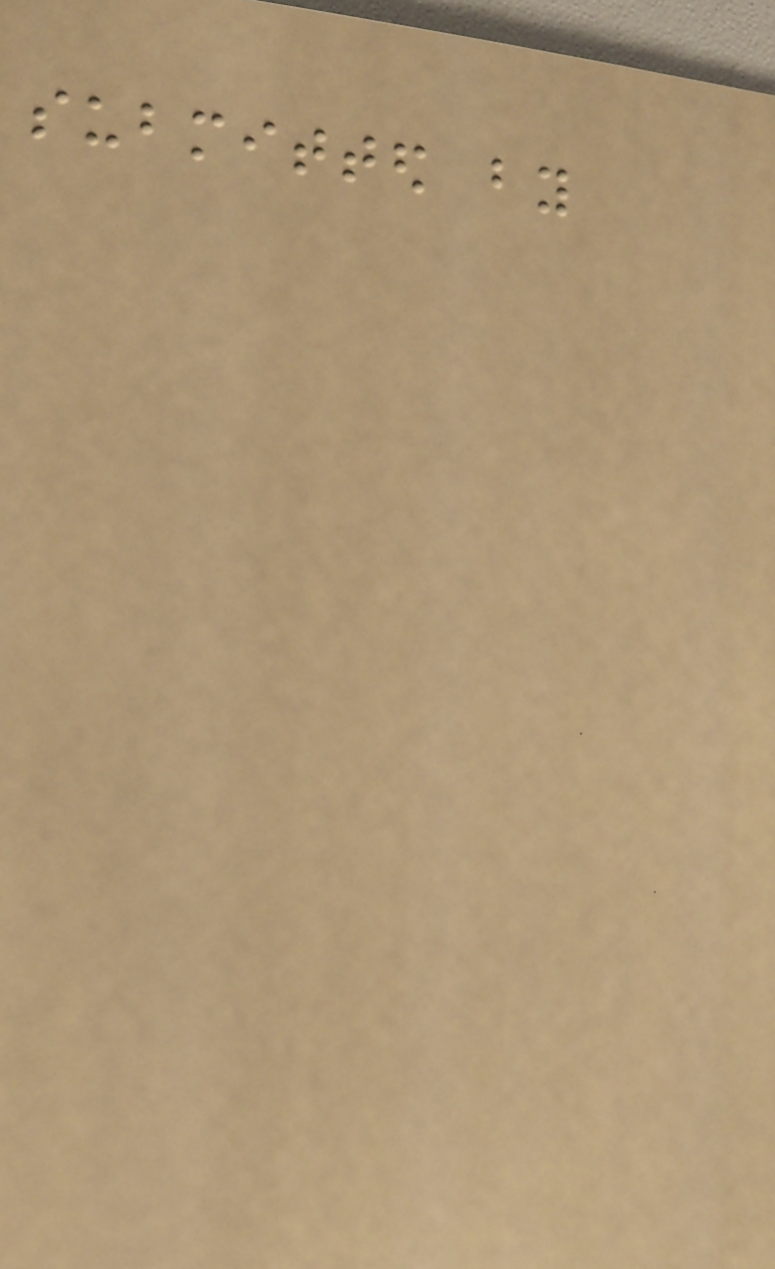submitted by
